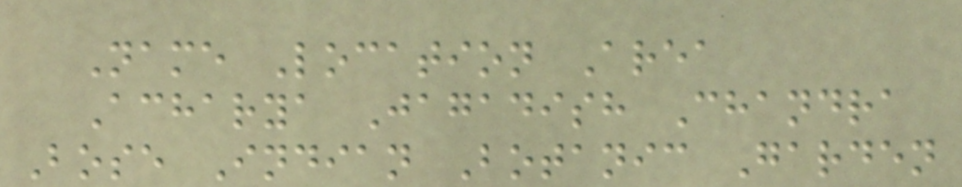Name Location Area
Acharya Jagadish Chandra
Bose Indian Botanic Garden
